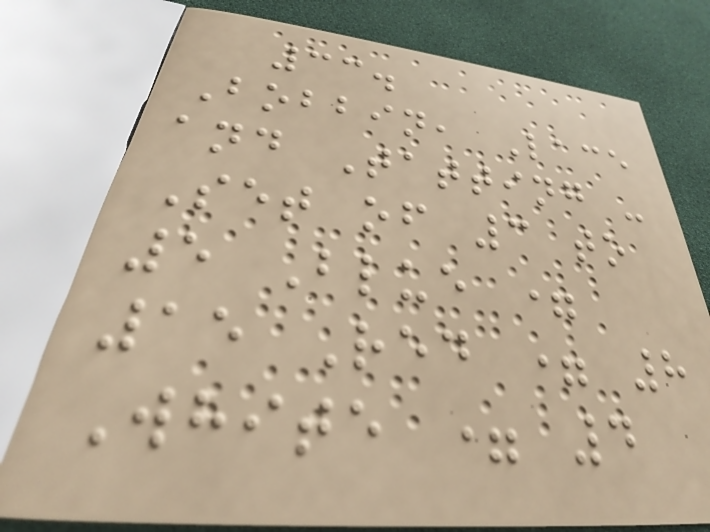33.
Bobbin, Lace
and Tatting -
Set of 3 to
5 Blue =
15 Red = 8
White = 4
